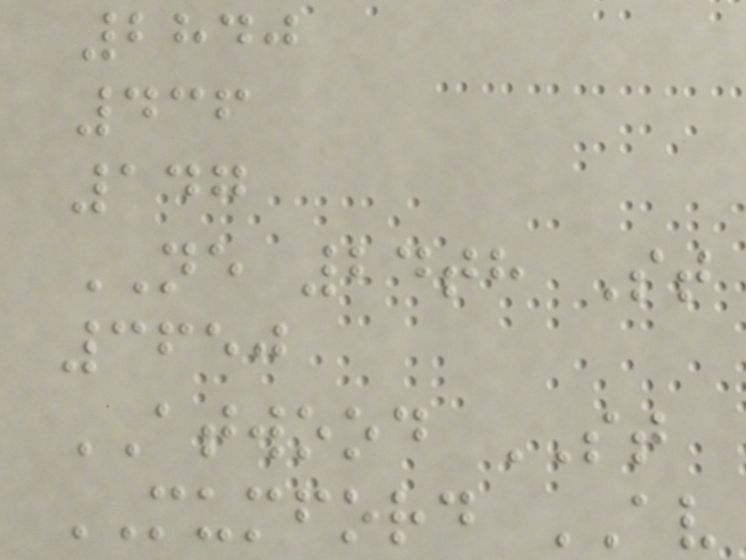2840
436
147
NE 24th St
3650
ATWOOD ST
MUMFORD AV
